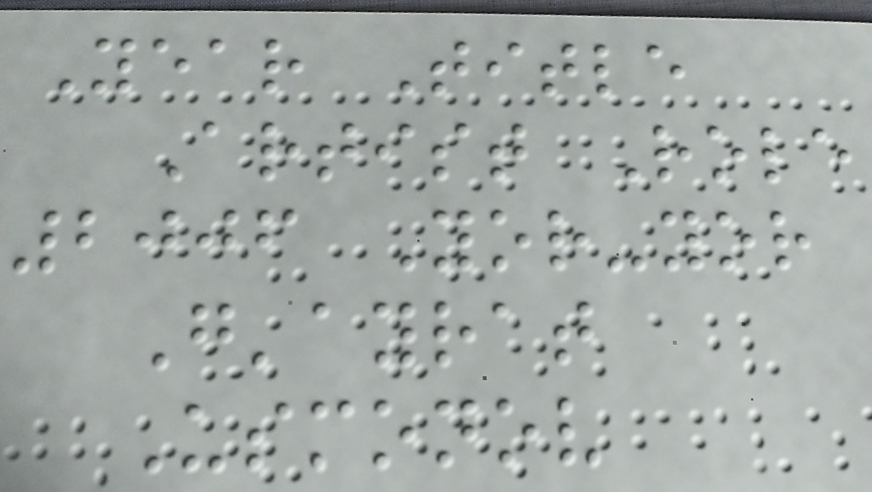Year Title
Artist Role
2006 Yor-yor
G'ayrat
Usmonov
